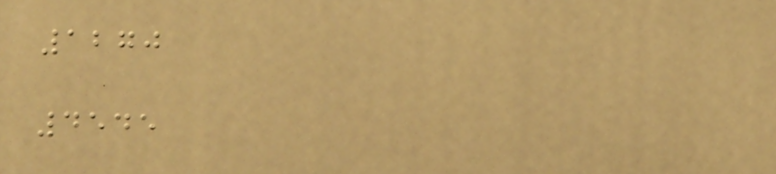1270
4545
